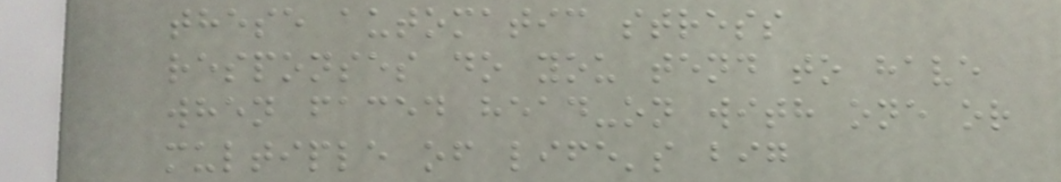these automatic stress
responses do you tend to have
when faced head-on with one or
multiple of life's big
